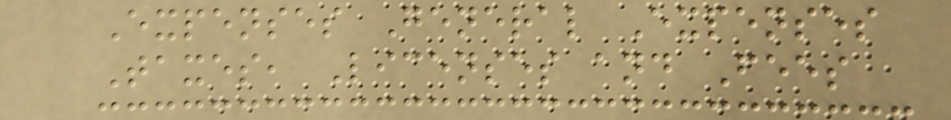Expenses General Expenses
Taxes, Licenses and Fees
